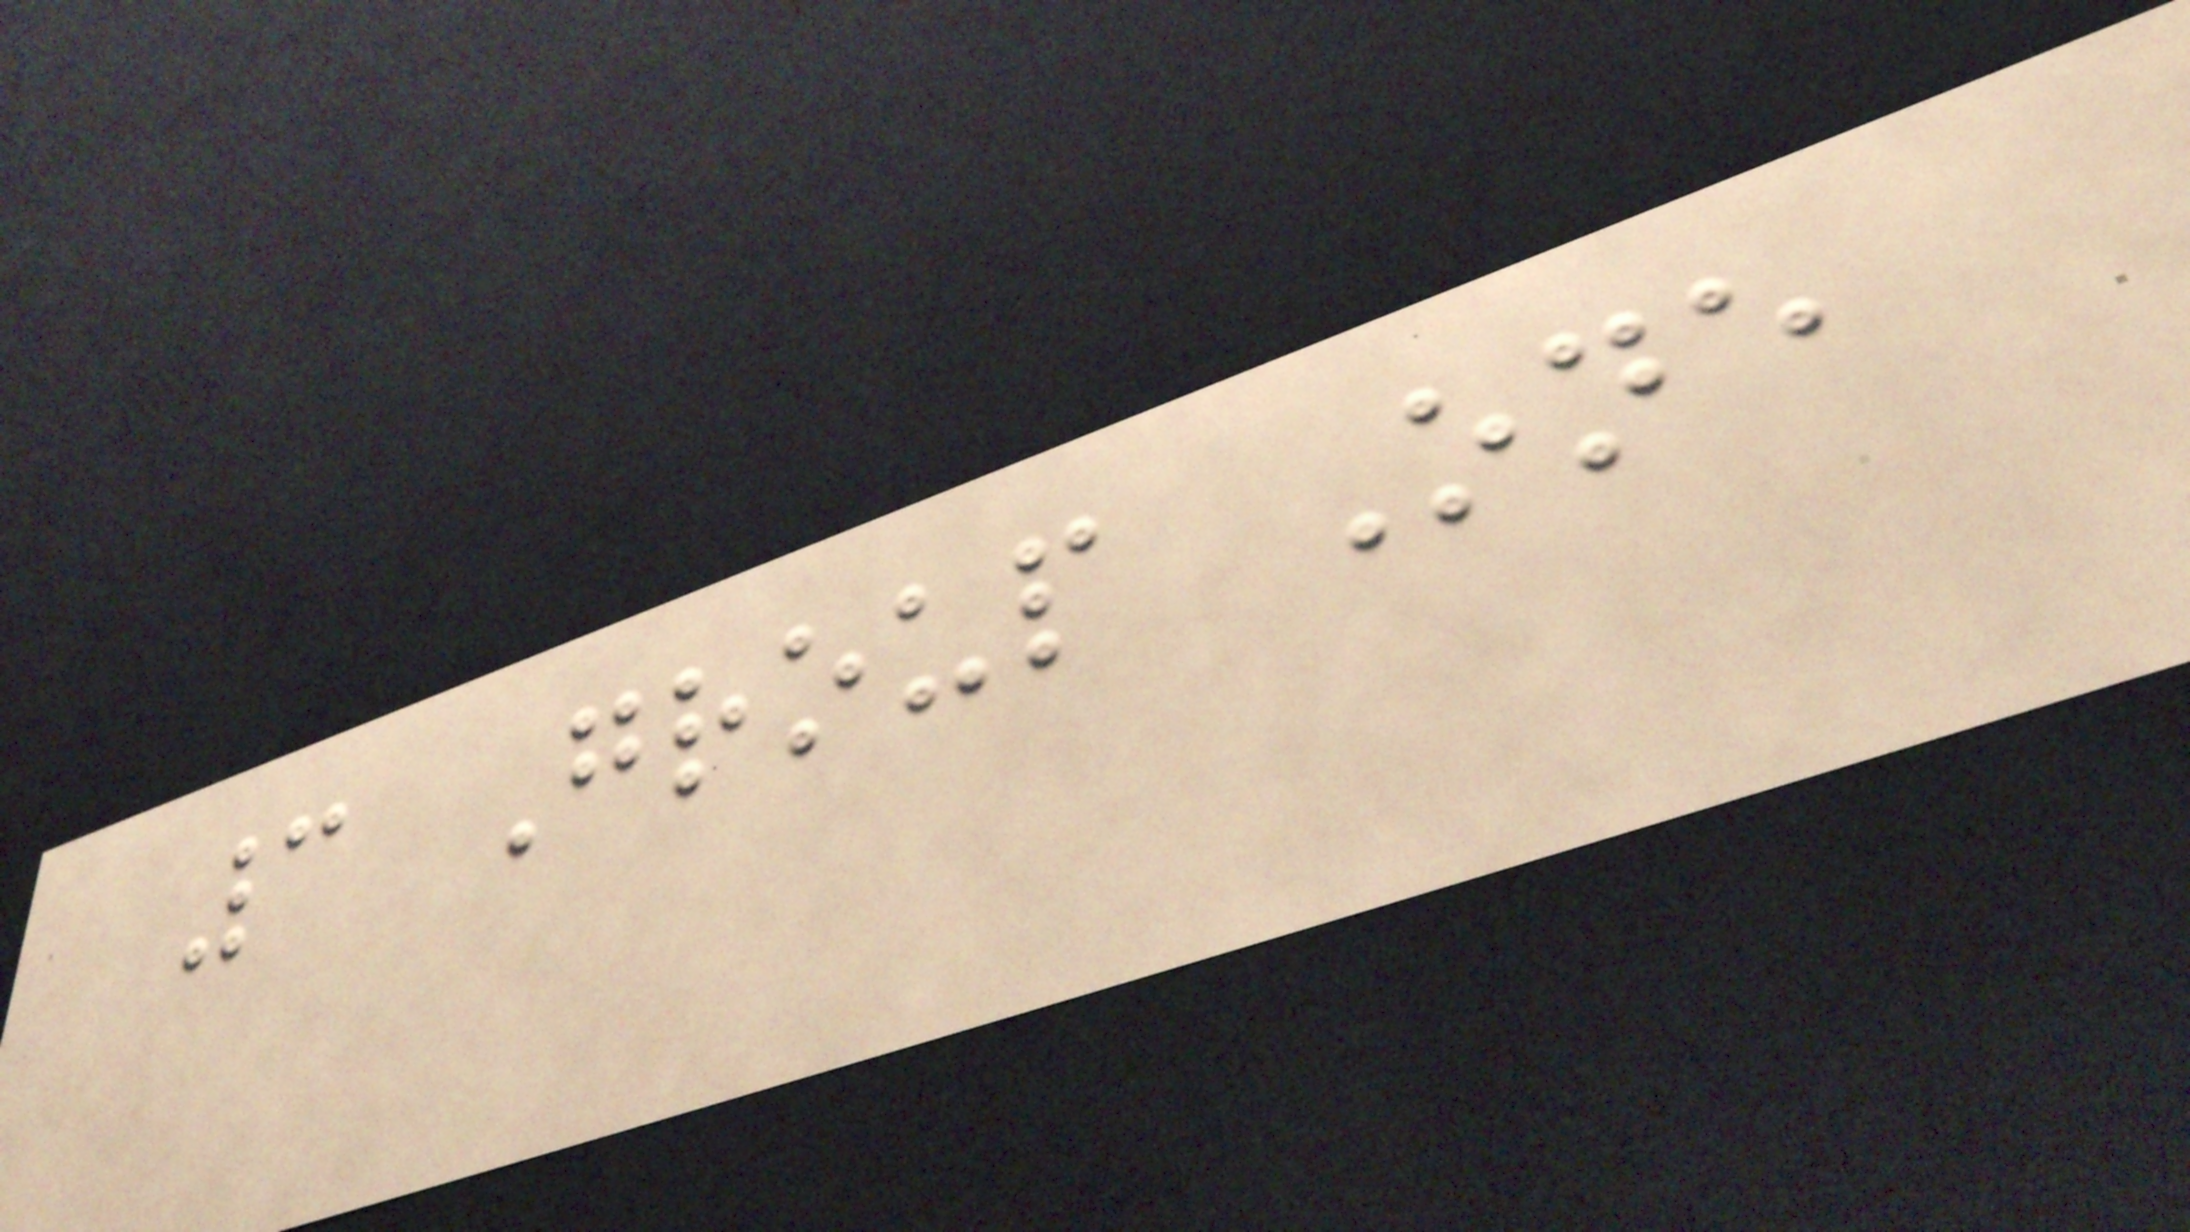3 Group One
